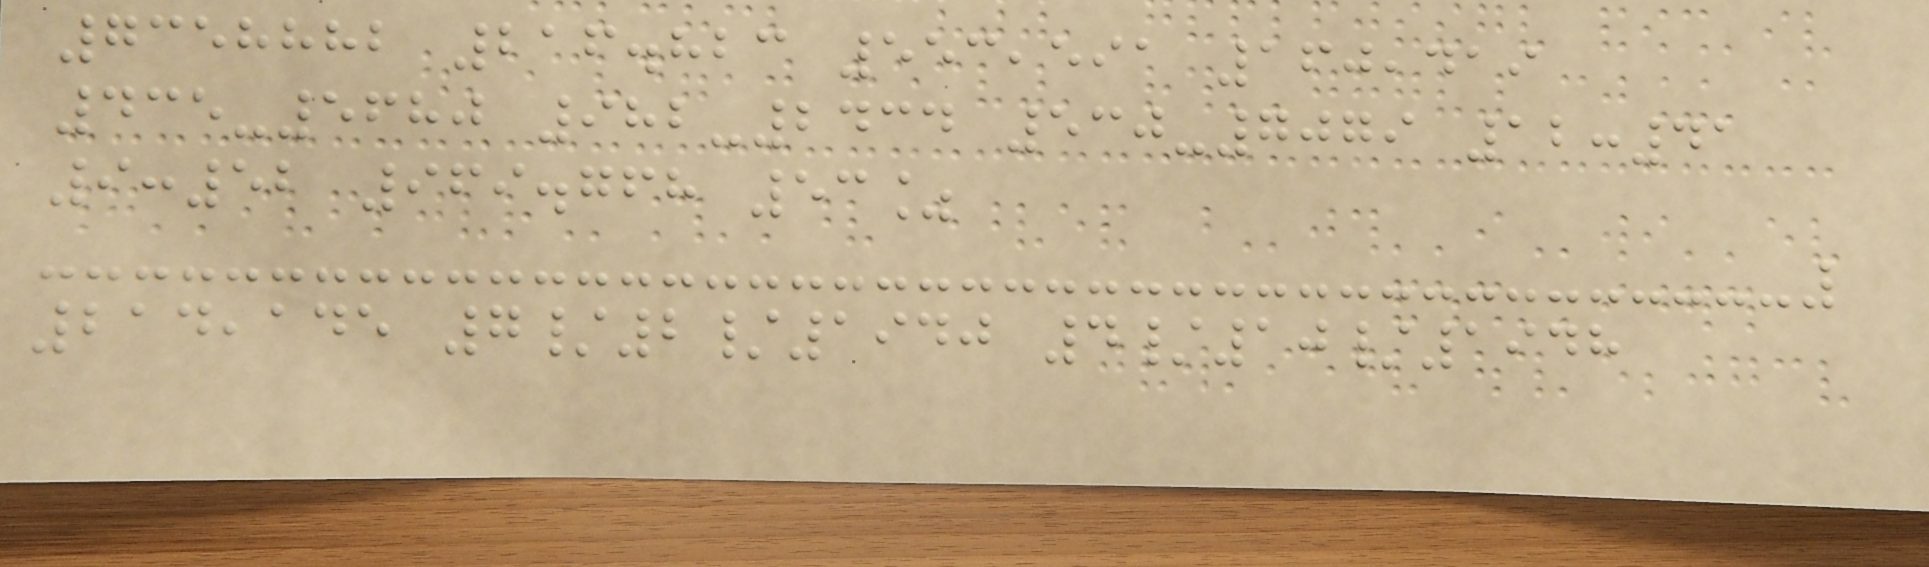7358882 216.823 553,591 160,419
435-5680 982-2434 530-7079 12:41
9:52 969.768 53%
214,145 7/2/1940 4/10/1948
